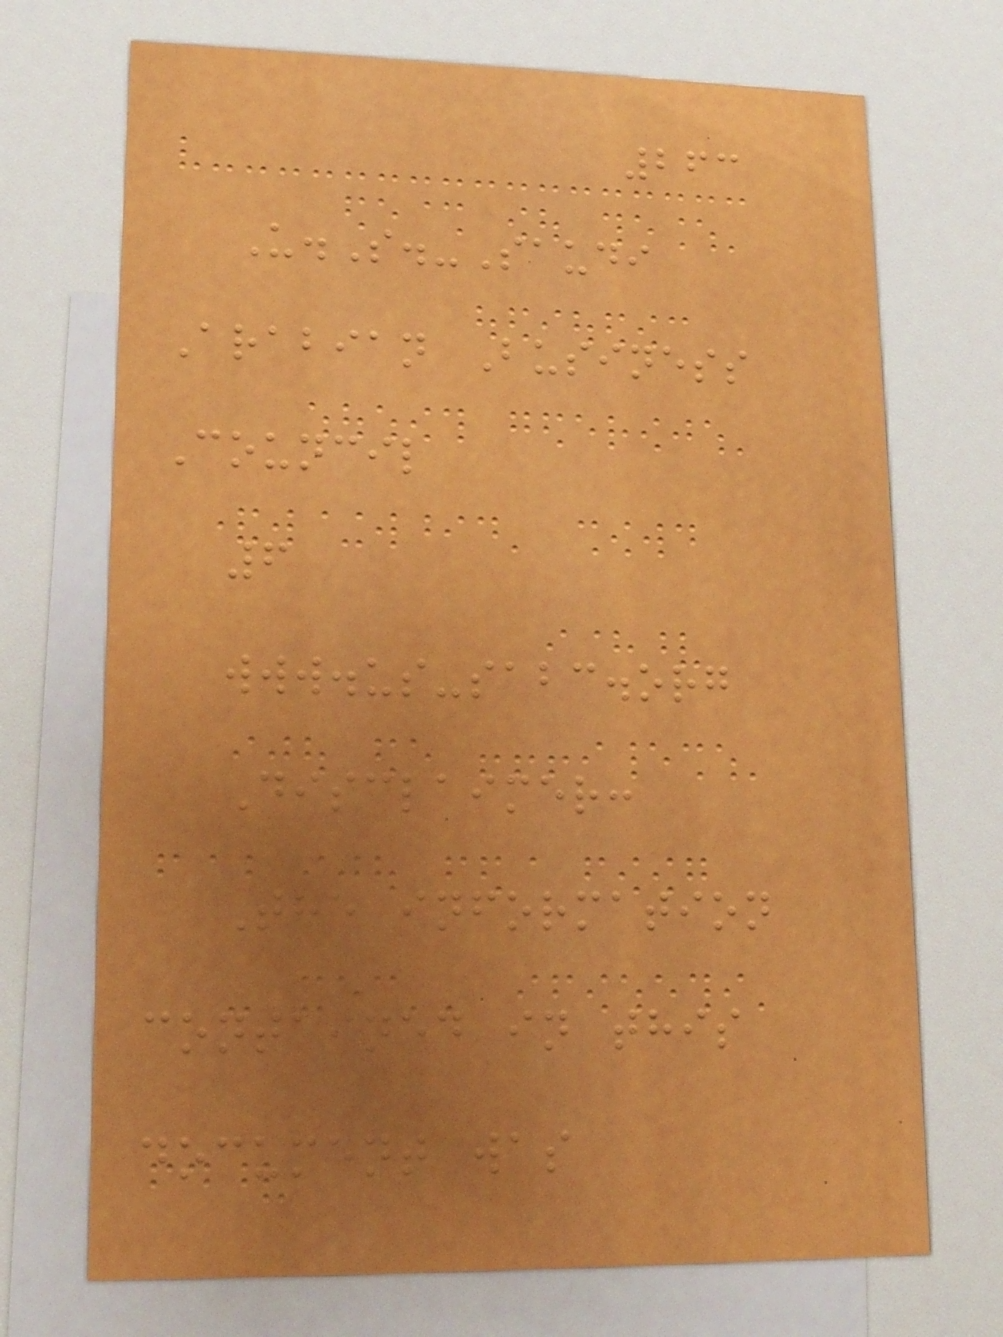263
U.S.-Saudi
Arabian Business
Council
6
www.us-sabc.org
Disclaimer:
The information
contained in this
document was
